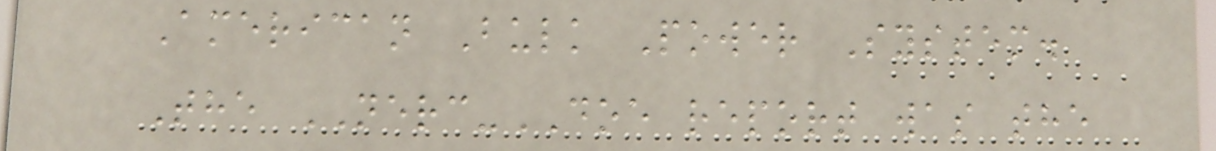American Bulk Power System.
The NERC-DOE report was the
